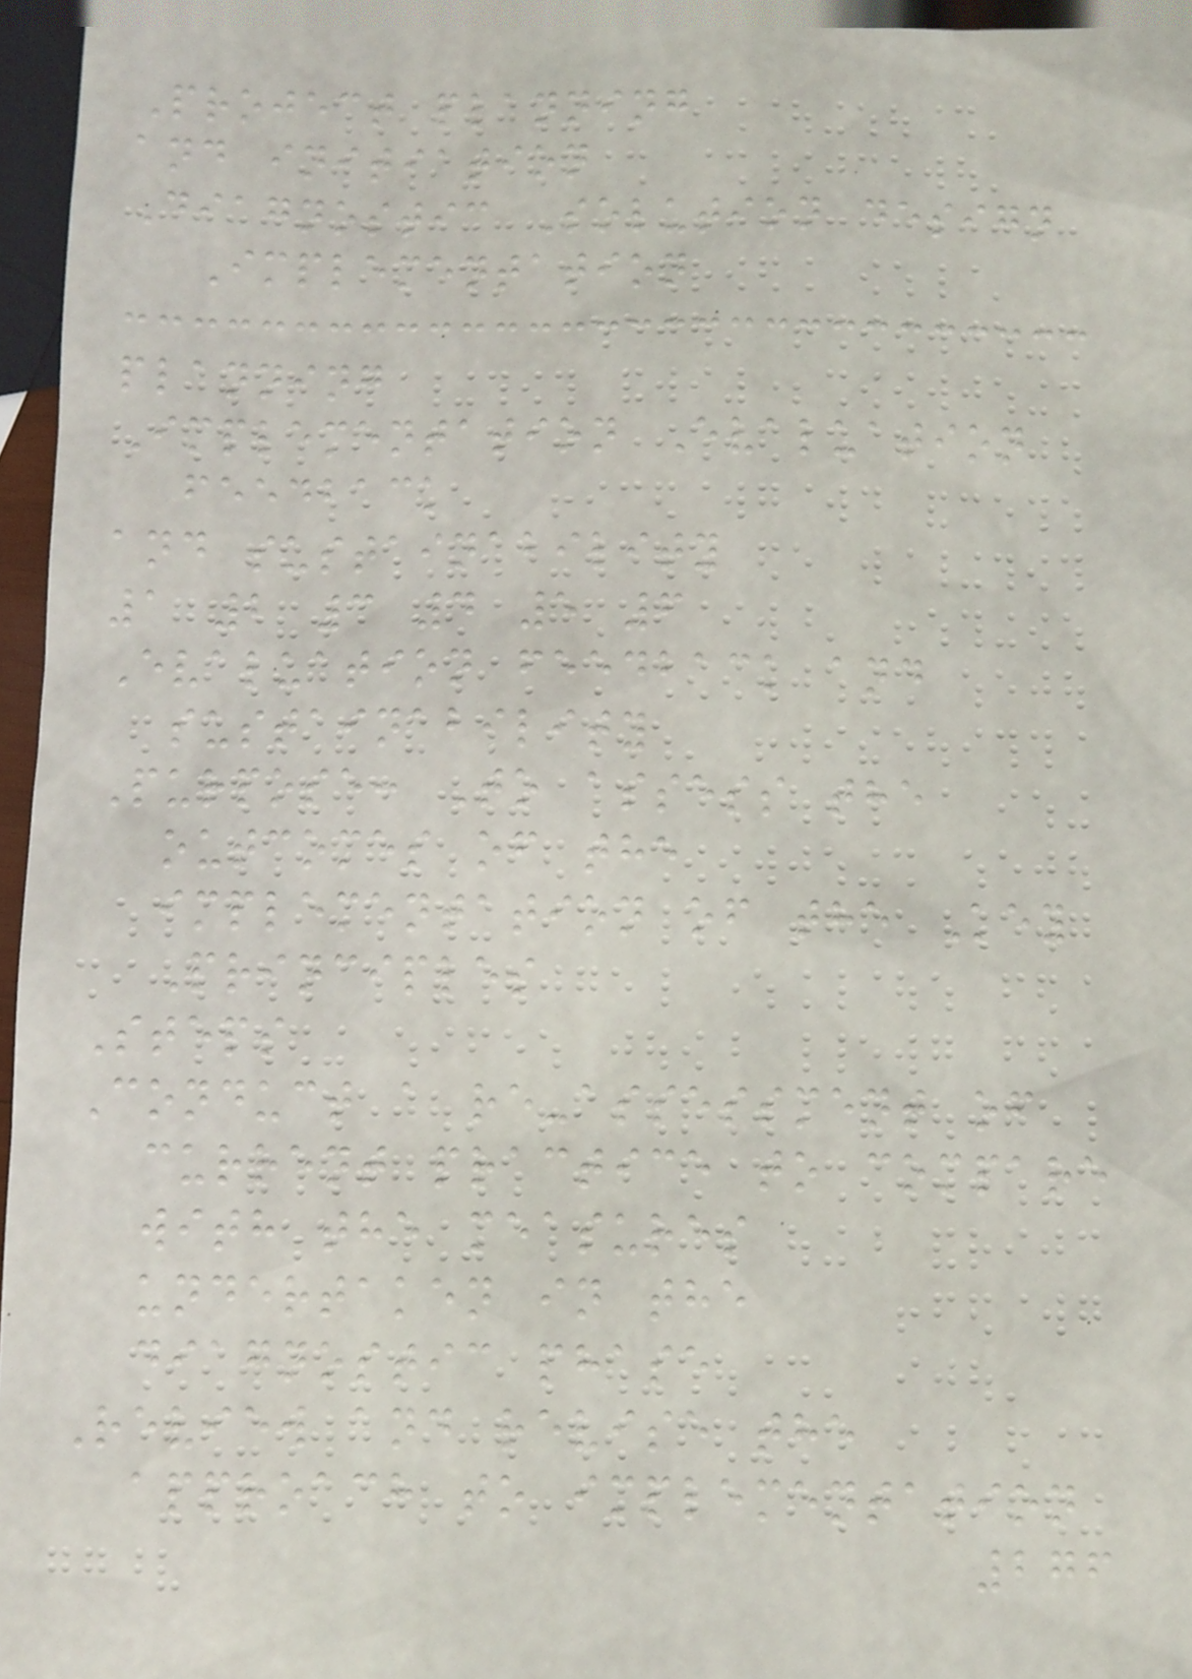Project planning
and initiation
Diagnostic Solution design
Implementation
planning
Implementation Evaluation
feedback
and sustainability
1 2 3 4 5 6
Evaluation feedback and
sustainability
Purpose: To assess the
outcomes of the
implementation of the Key
Principles
Steps
Conduct a re-assessment of
current practice to compare
with the measures
undertaken in the
diagnostic phase
Review and revise the
approach to implementation
276
